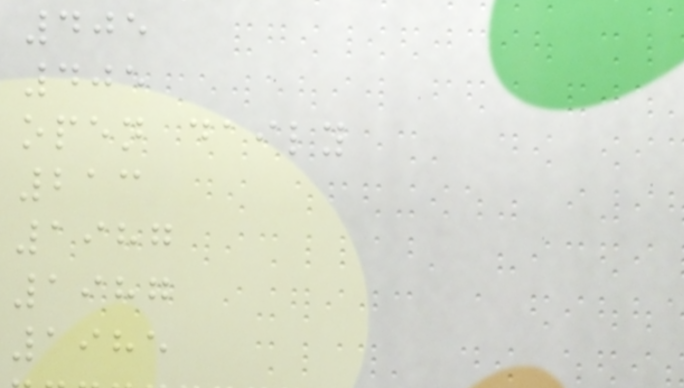405
405
open daily
213
1987
1987
1985
